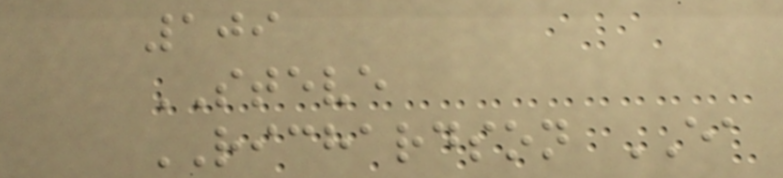109
STEVE
RICHARDSON EA
